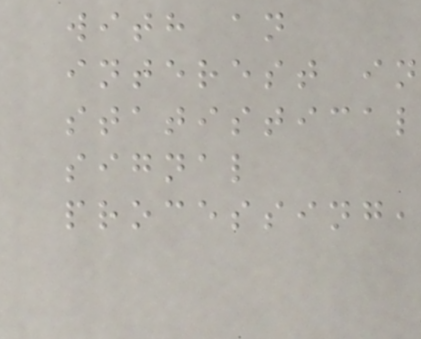with an
interest in
statistical
signal
processing,
